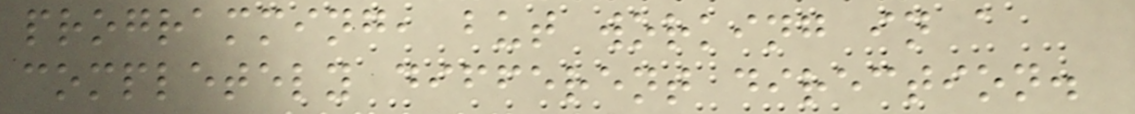programming, but working in a
completely different direction.
